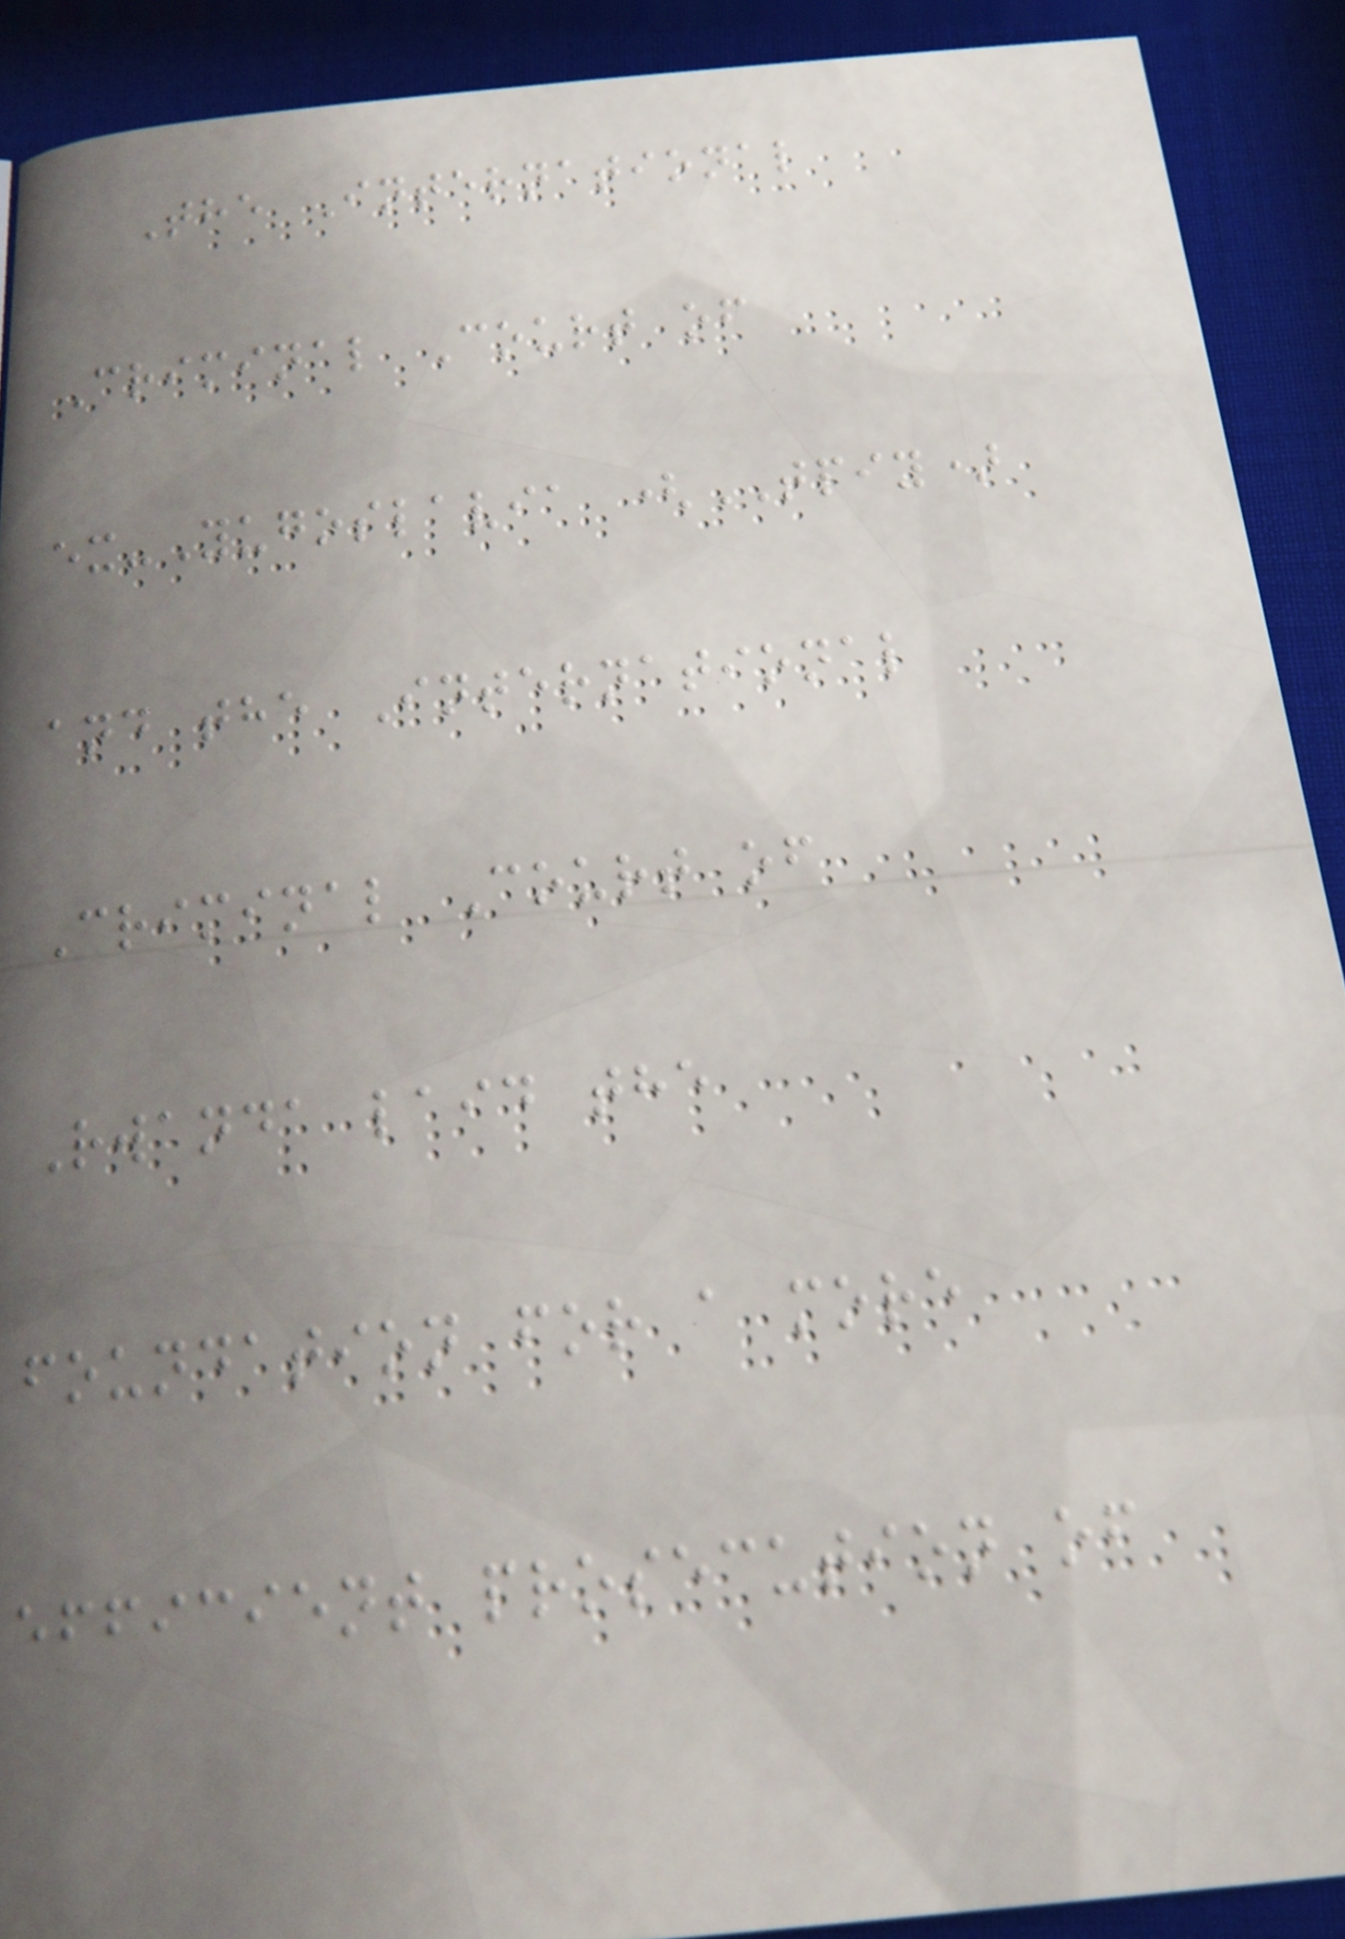The International
Criminal Court of
ex-Yugoslavia (TPIY)
and the International
Criminal Court of
Rwanda laid the
foundation for a more
efficient prosecution of
